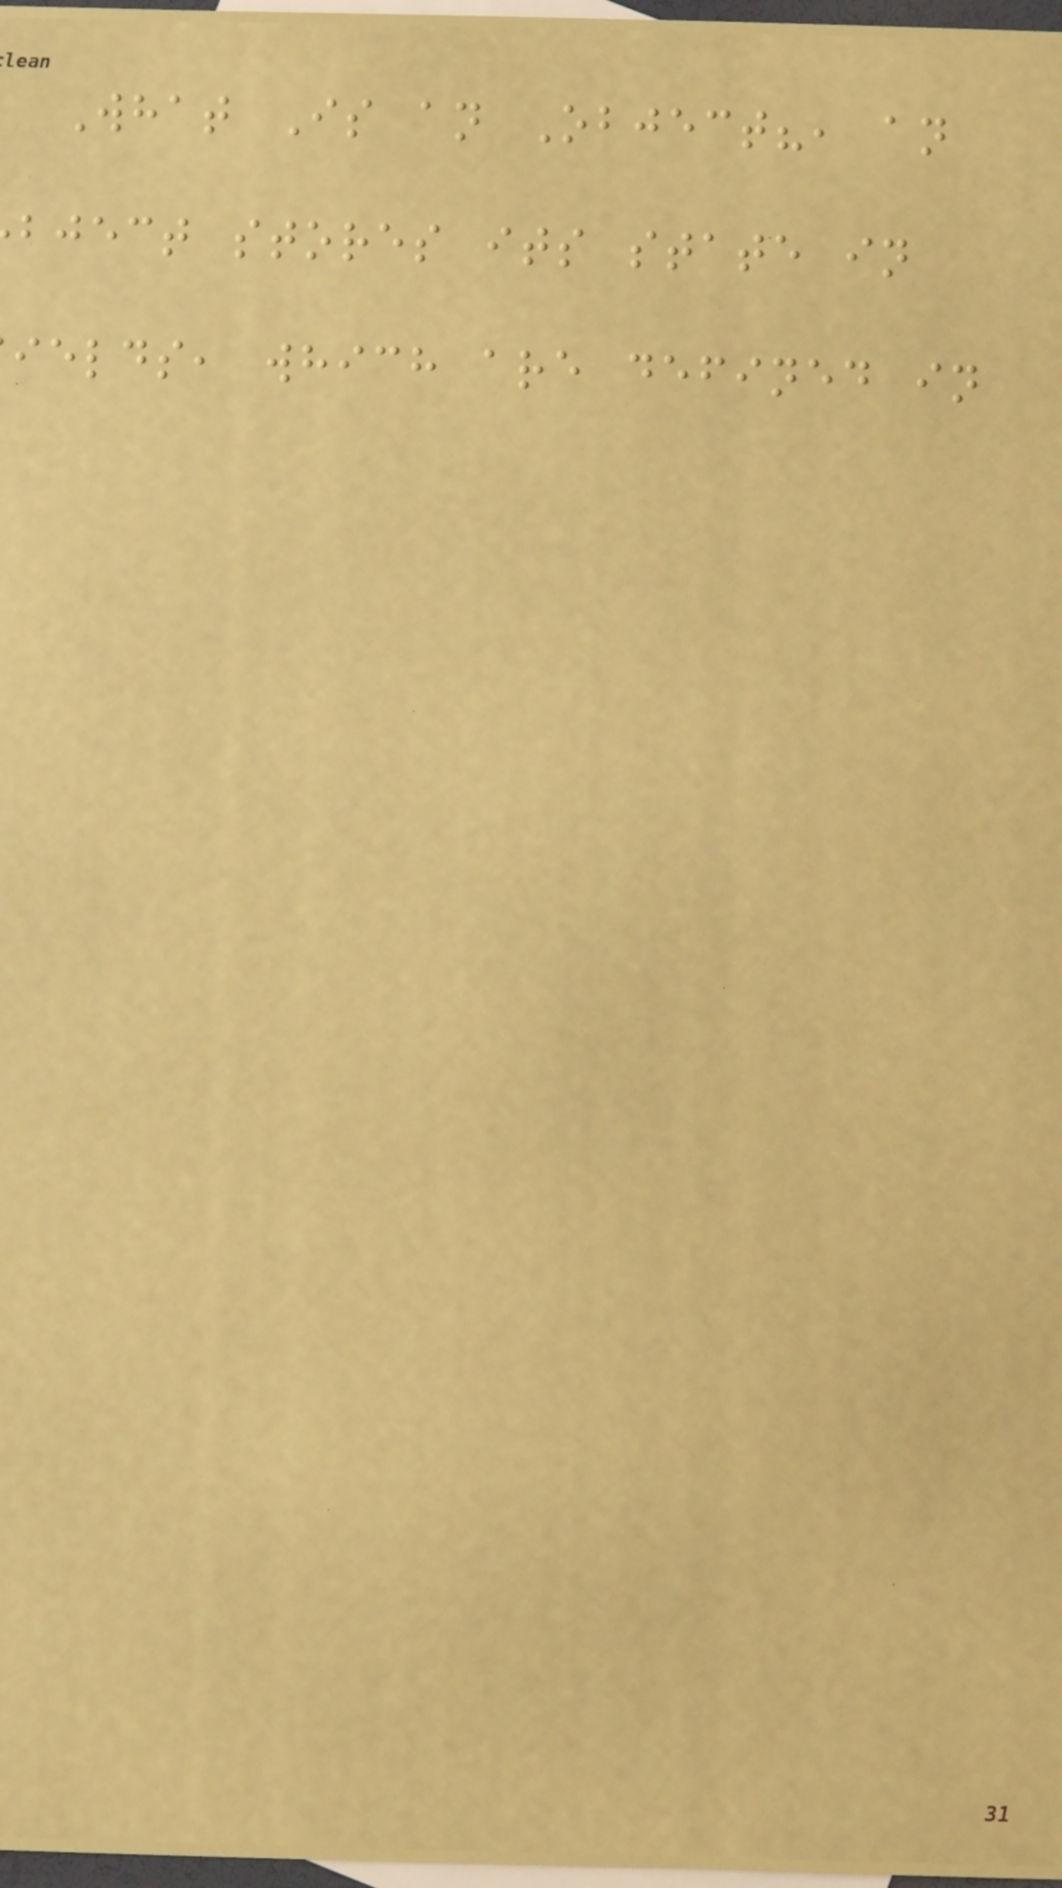What Is an Object?, an
bject stores its state in
ields, which are defined in
